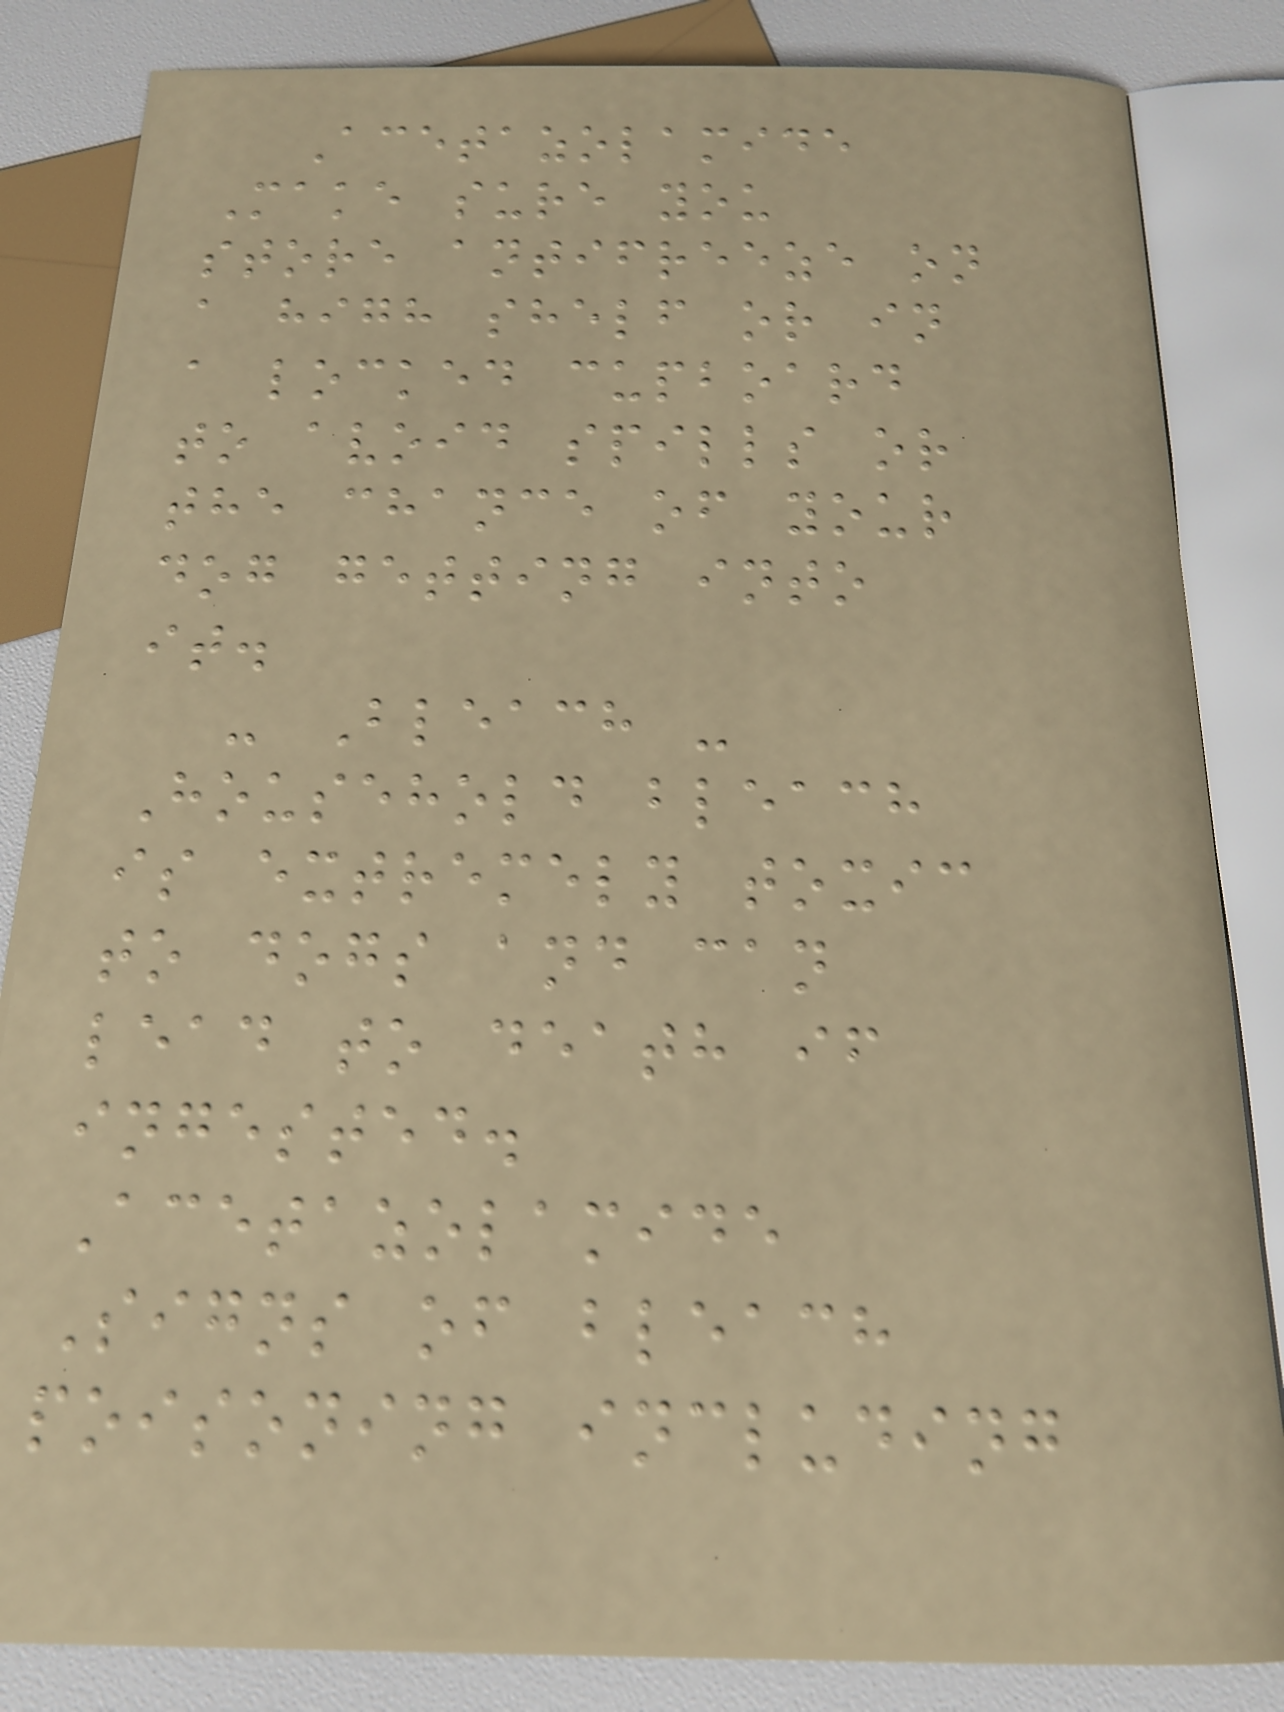Acetazolamide
Make sure you
store antifreeze on
a high shelf or in
a locked cupboard
to avoid spills or
the chance of your
dog getting into
it.
- Bleach -
Household bleach
is extremely toxic
to dogs and can
lead to death if
ingested.
Acetazolamide
Signs of bleach
poisoning including
